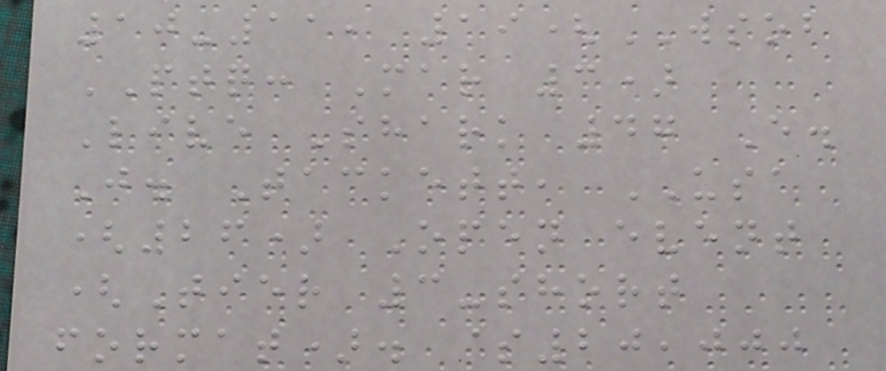10-11, 19(WSOB
PTQ: Mar 3)
Live Shark 47 E.
J. Tackett, USA
(26) Open event
(Tier 3-short
format). $20,000
